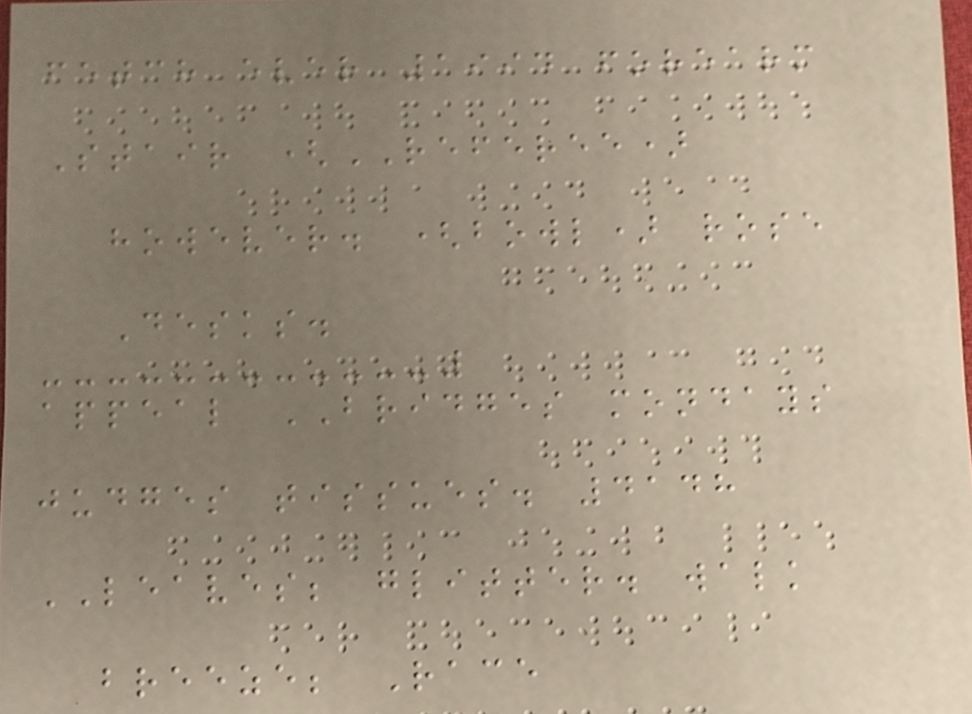fetch ever 1994 forearm
Stair (REFEREE)
however. (bowl) rose
Desks.
appeal BRIDGES mondays
judges tissues. 4148
LEAVES; glitter. walk
breeze; Race
